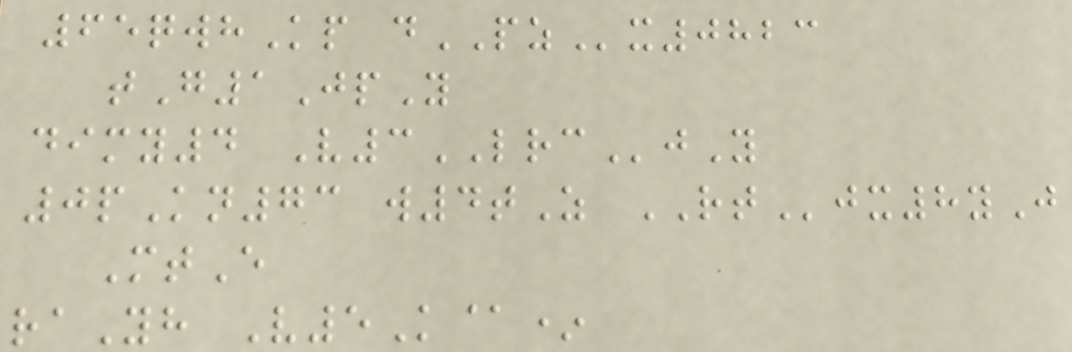65qwhKp dPZx0823
tG1JpY
dimy4 V3LRCjY
0pKn73 w4tZ RTjx8yJ
MtE
raYh V5K@*
